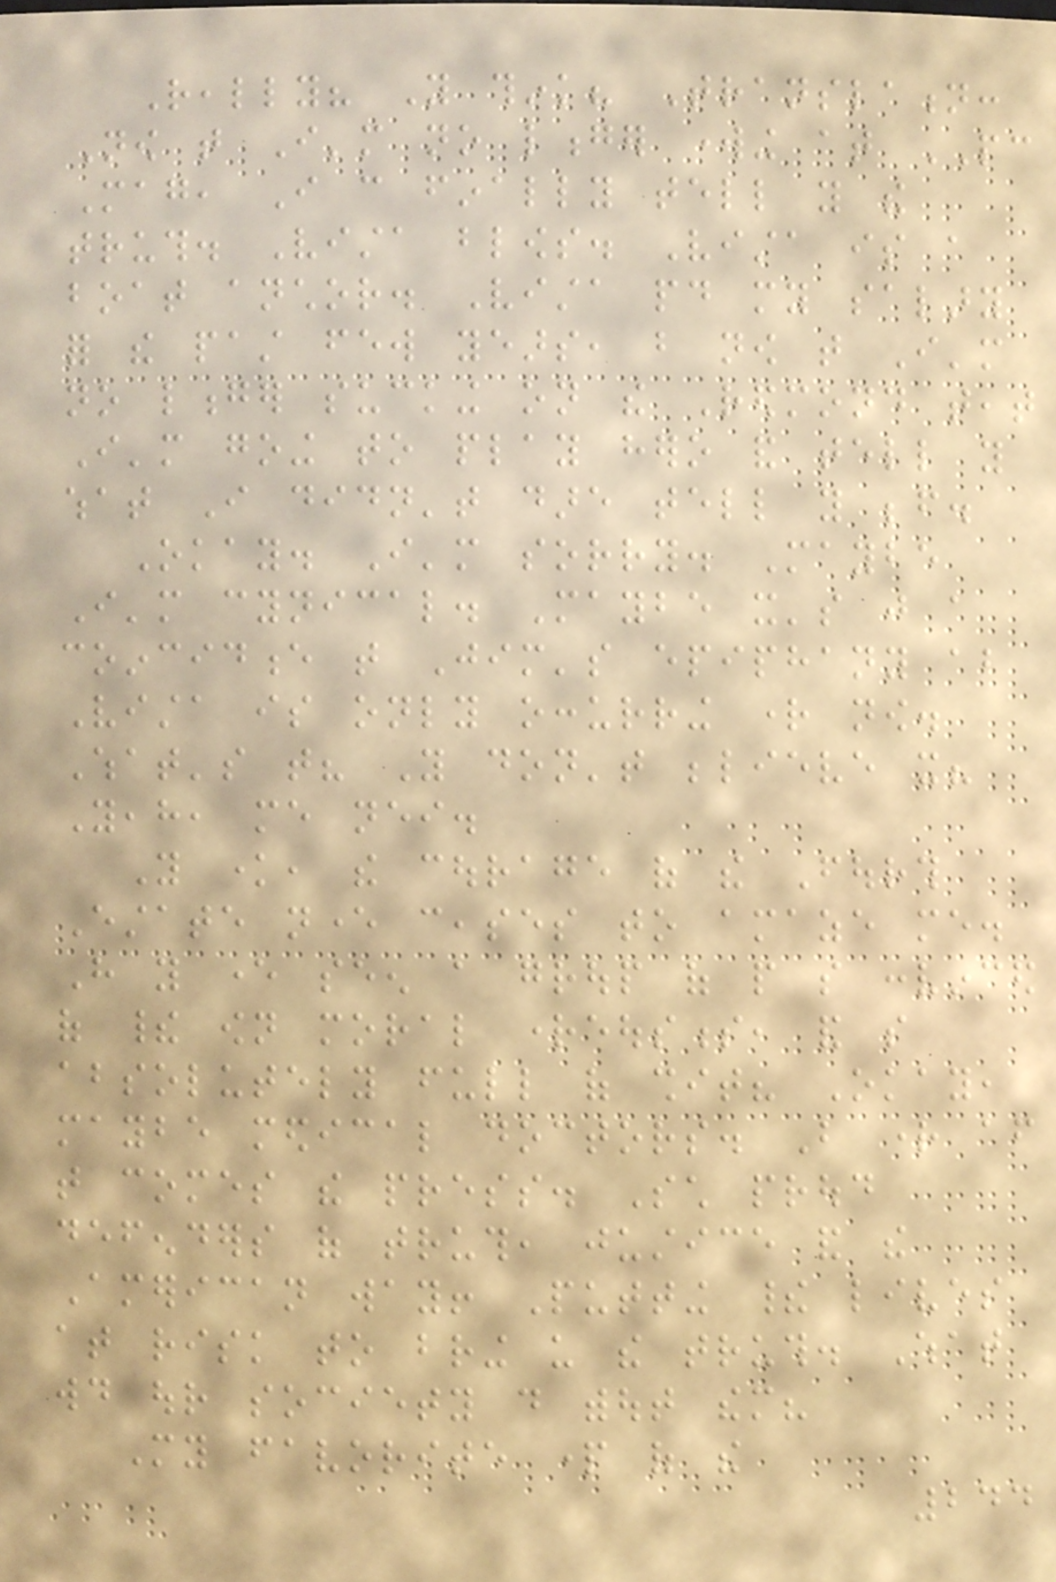Really? You think? Translation:
Now that I'm no longer working at PC
Mag, I can finally tell you the
truth. Vista blows. Vista is a
boat anchor. Vista paid my salary
for the past few years, but now that I'm
no longer sucking on the Redmond teat
I'm going to play hero and tell you
what I didn't dare tell you before.
Okay. I'm sorry. Maybe
I'm cynical. Maybe it's just a
coincidence that Jim's epiphany about
Vista is only occurring right now.
What's that? You don't believe it?
Yeah, me neither.
You know, the courage of the Fourth
Estate never ceases to amaze me.
Have you ever seen a group of people so convinced
of their own moral righteousness, and so
absolutely full of shit? Okay,
maybe medical doctors. But right after
that comes the press. Such proud
defenders of truth, justice and the
American way! Putting their lives
at risk to bring us the truth. What
would our society do without them?
My favorite part of the
244
